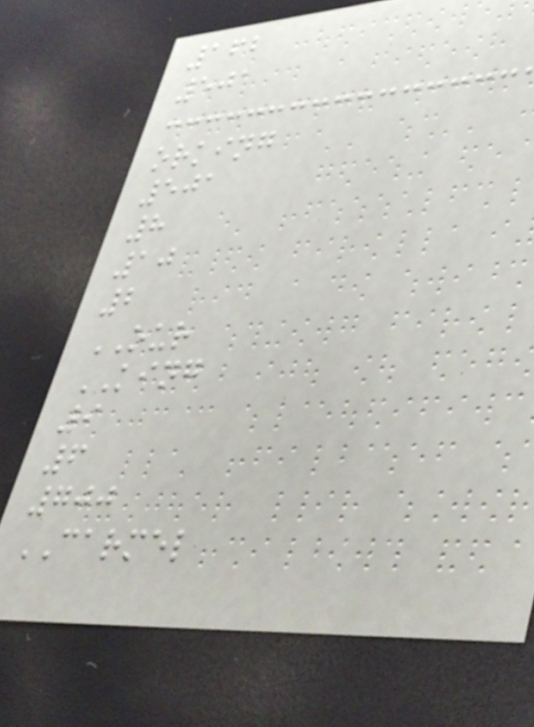162
501
orking
501
8
10
2
OUR
KING
9
6
700
CARMEL
